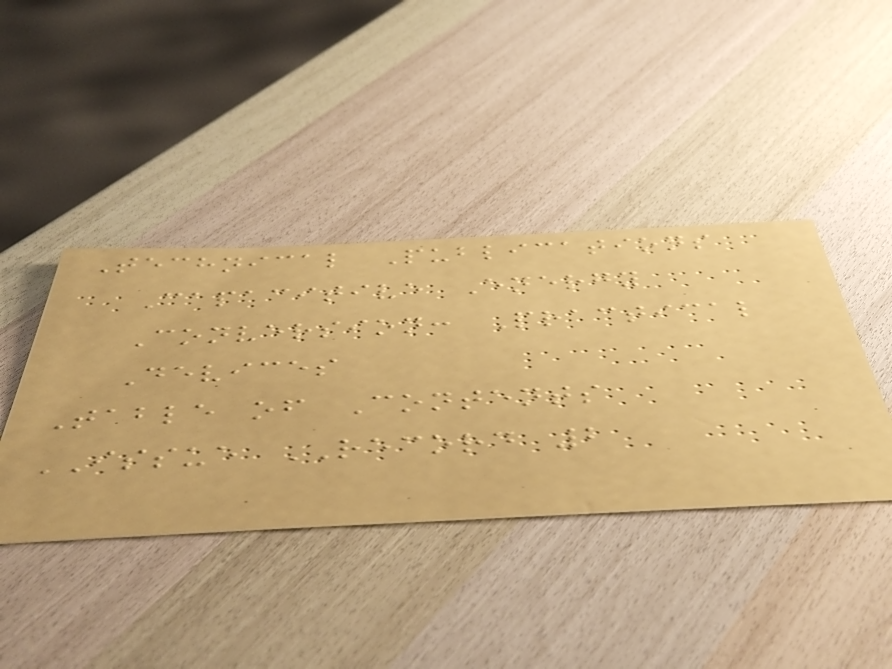Technical Publications
Capacitive Energy
Conversion: Practical
Devices
Table of Contents
ISSUE RECORD 2
